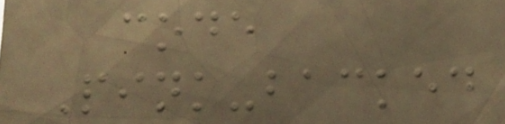code
Pink-backed
